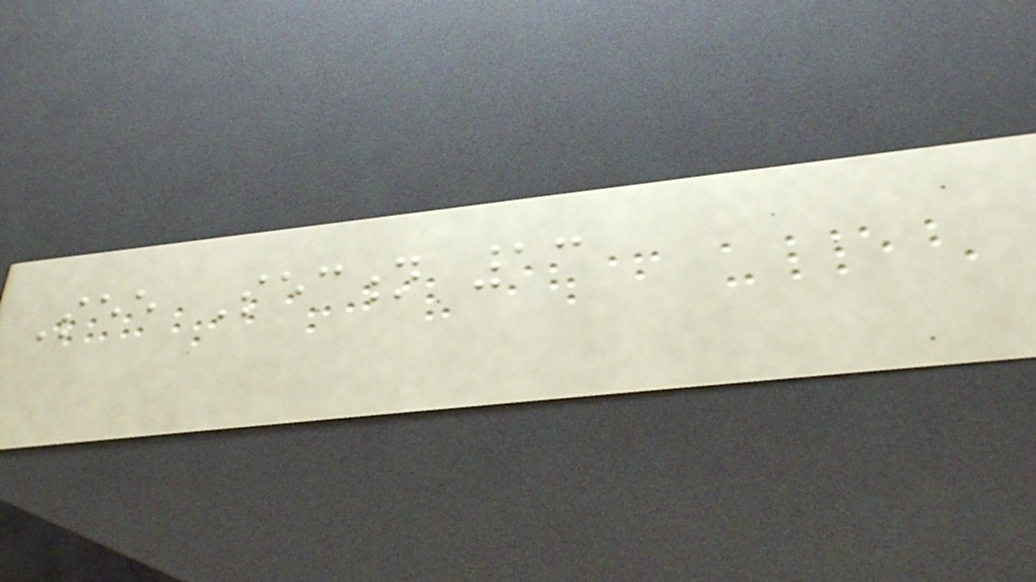See Section 13
